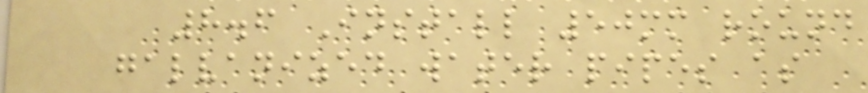8.6 Install 50mm round
galvanized water pipes as
